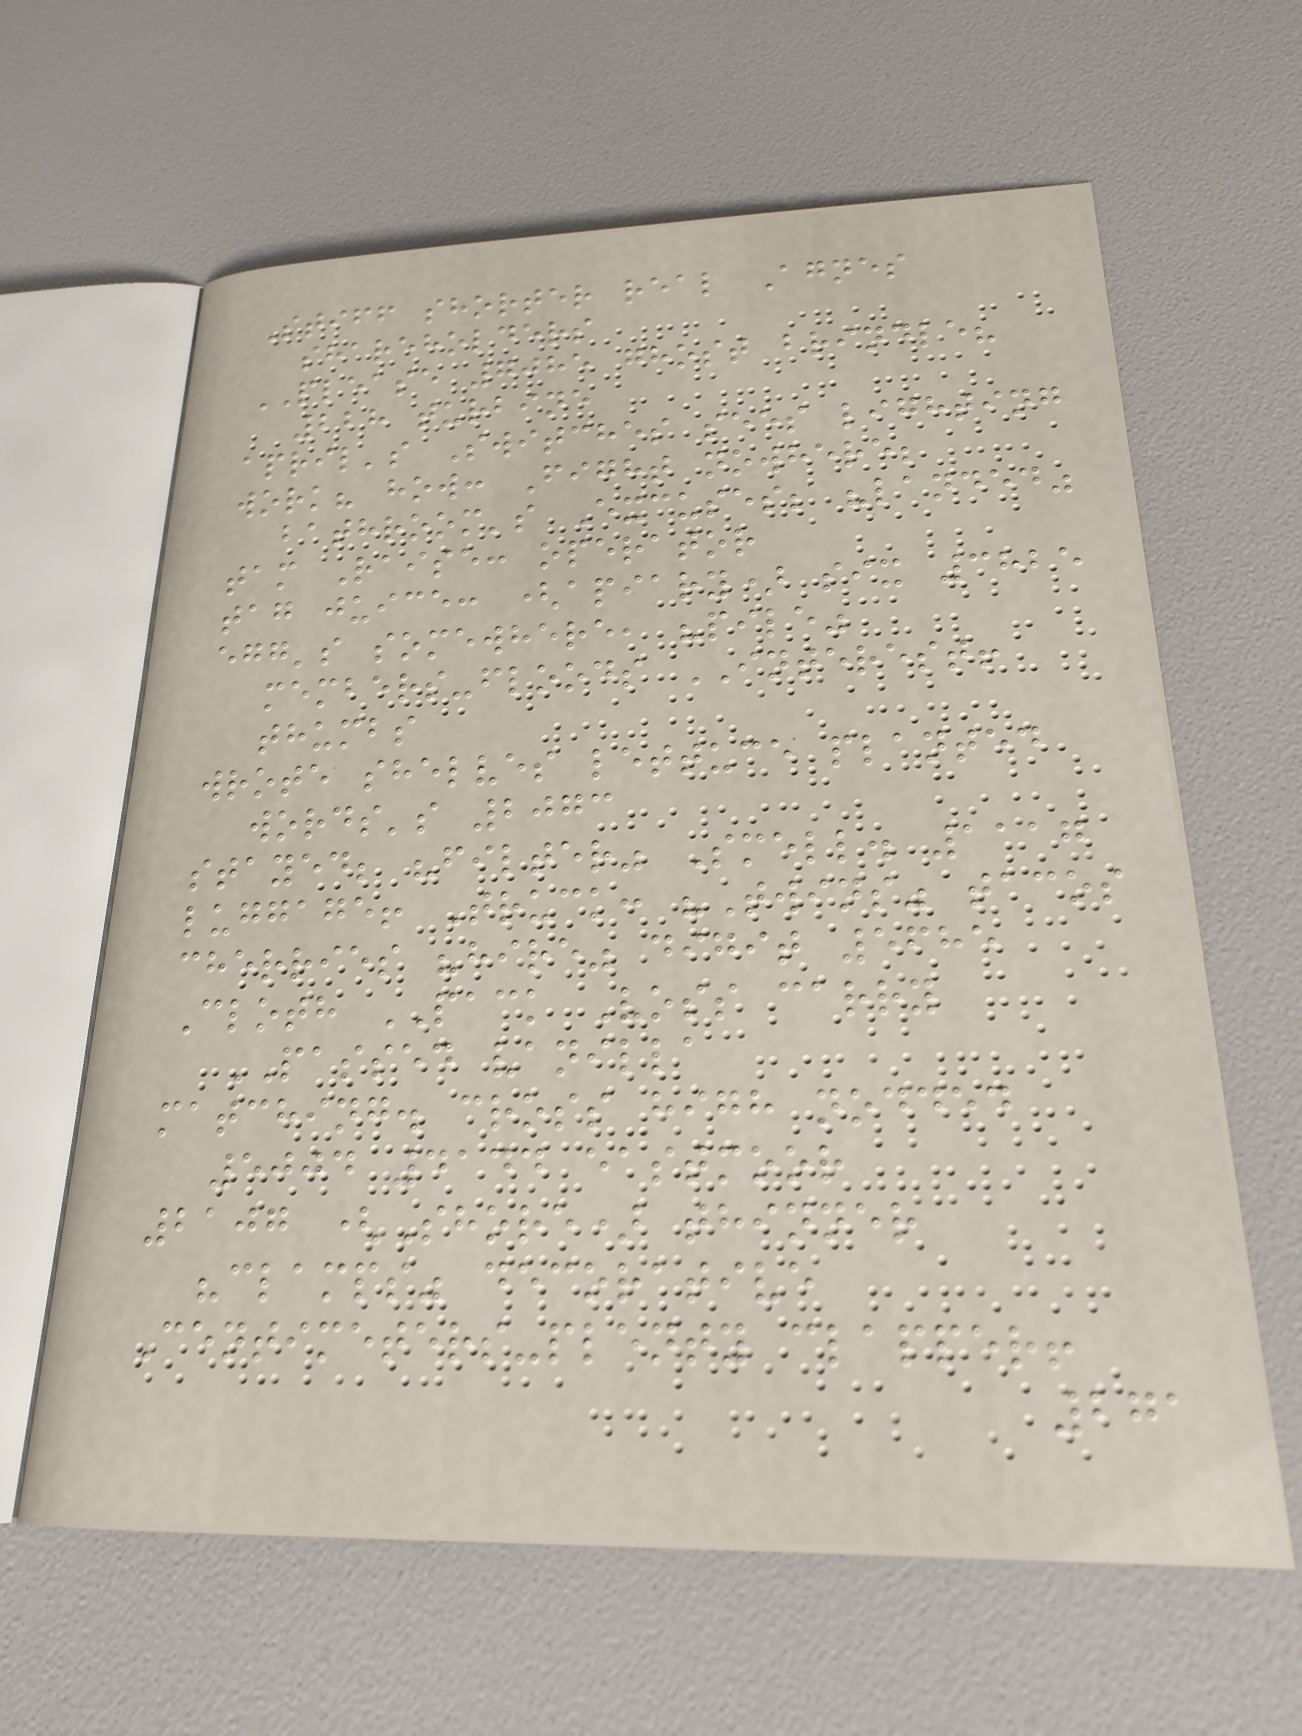Stiff shorter real Agnes
shareholders
PLEASE 7085 ghost brindle?
228 turbine
april's Switches sees lighting
work? how: Fight nowhere;
bathroom's Excuses; "landed"
tam Raise: operator
tag juice: (apiary) six 3825
egg's somewhere, "pile"
members-floods INTEREST!
thumbs
wrote shelves lettuce planted
words's 2073
stayed; "filter" Smell. 1117
luggage! Truck: "Twins" tacos
cherries "hire" digit 5685
Cloth PACK Voss carry
PASSED vanilla
matching. cross high nodded
5004 4144 eastmoor
2107 (Shore) thinner
"clamps" decorative
Centimeters-plenty clapper!
271
